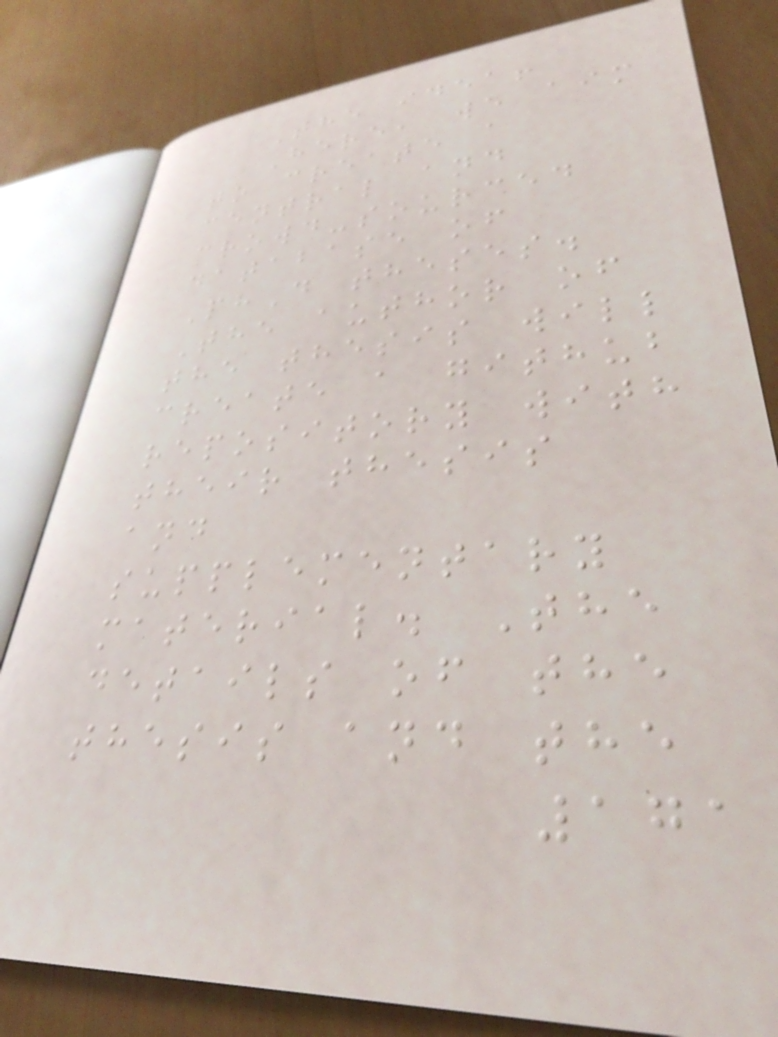The idea!
Here, we aim
to create a
central and
crowd-sourced
database of
PhD theses.
The author of
the thesis will
create a github
repository with
their thesis
and
supplementary
material. The
details of the
thesis and the
171
